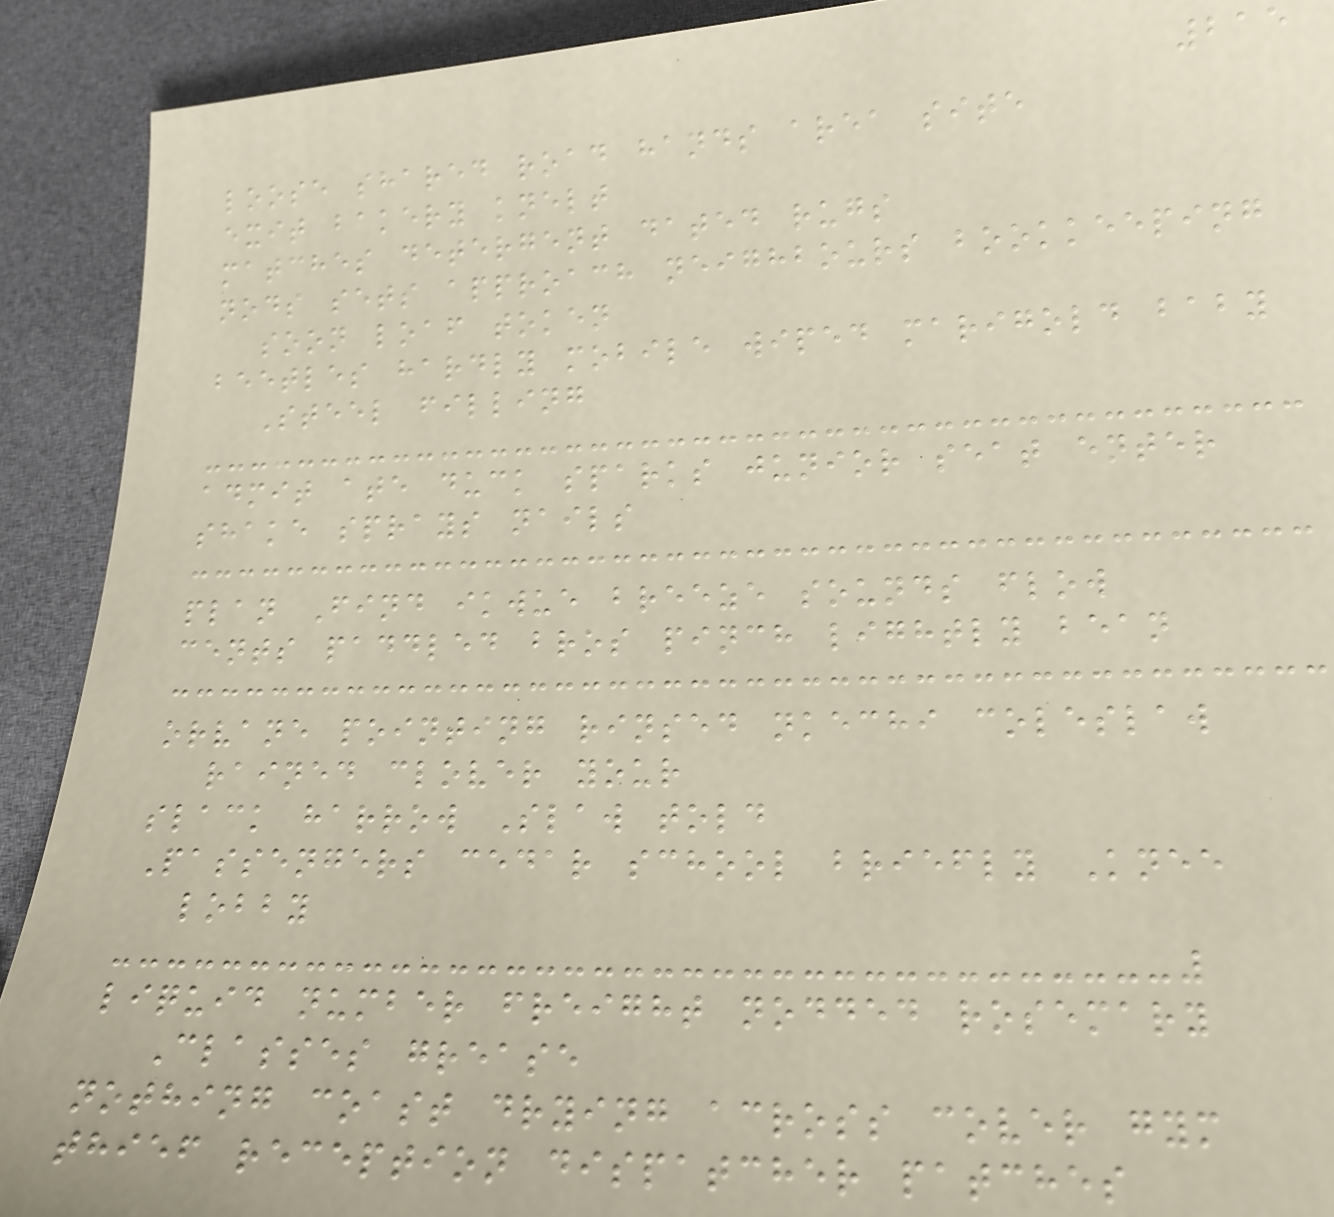215
loose shared road hands area site
exit bakery knelt
matches detergent dated rugs
nods sets approach neighbours bookkeeping
soon loaf token
beetles hardly mobile wiped marigold baby
Steel filling
admit ate duck sparks junior seat enter
shake sprays nails
plan Find ikwue breeze sounds flow
cents paddled bros pinch lightly bean
orvane pointing rinsed nkechi coleslaw
rained clover your
slack harrow Slaw told
Passengers cedar school briefly Knee
lobby
liquid number freight nodded rosemary
Classes grease
nothing coast drying across cover gym
thief reception dispatcher patches
